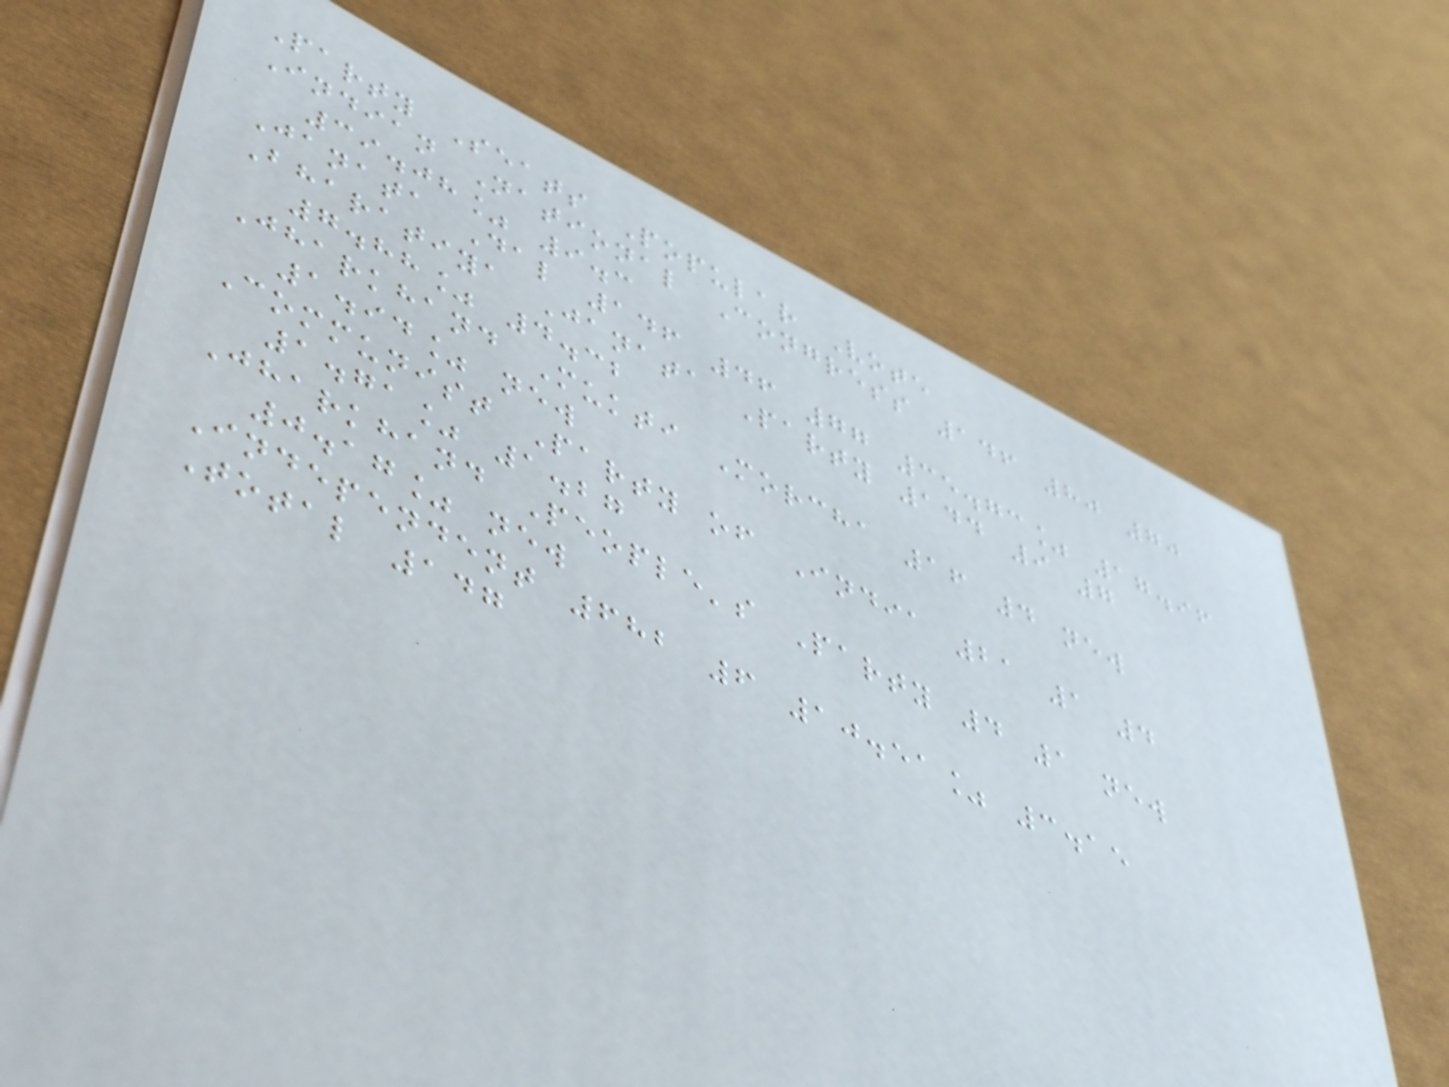Party Seats Popular Vote
Indian National Congress 146 80 70
39.08% 9.3
Janata Dal 146 46 77 35.73% 17.96
Bharatiya Janata Party 144 9 7
7.88% 4.32
Jharkhand Mukti Morcha 16 4 new
1.94% new
Communist Party of India 21 1 4
1.71% 1.27
Jharkhand People's Party 4 1 new
0.17% new
Independent 682 6 10.51% 3.15
Total 147
